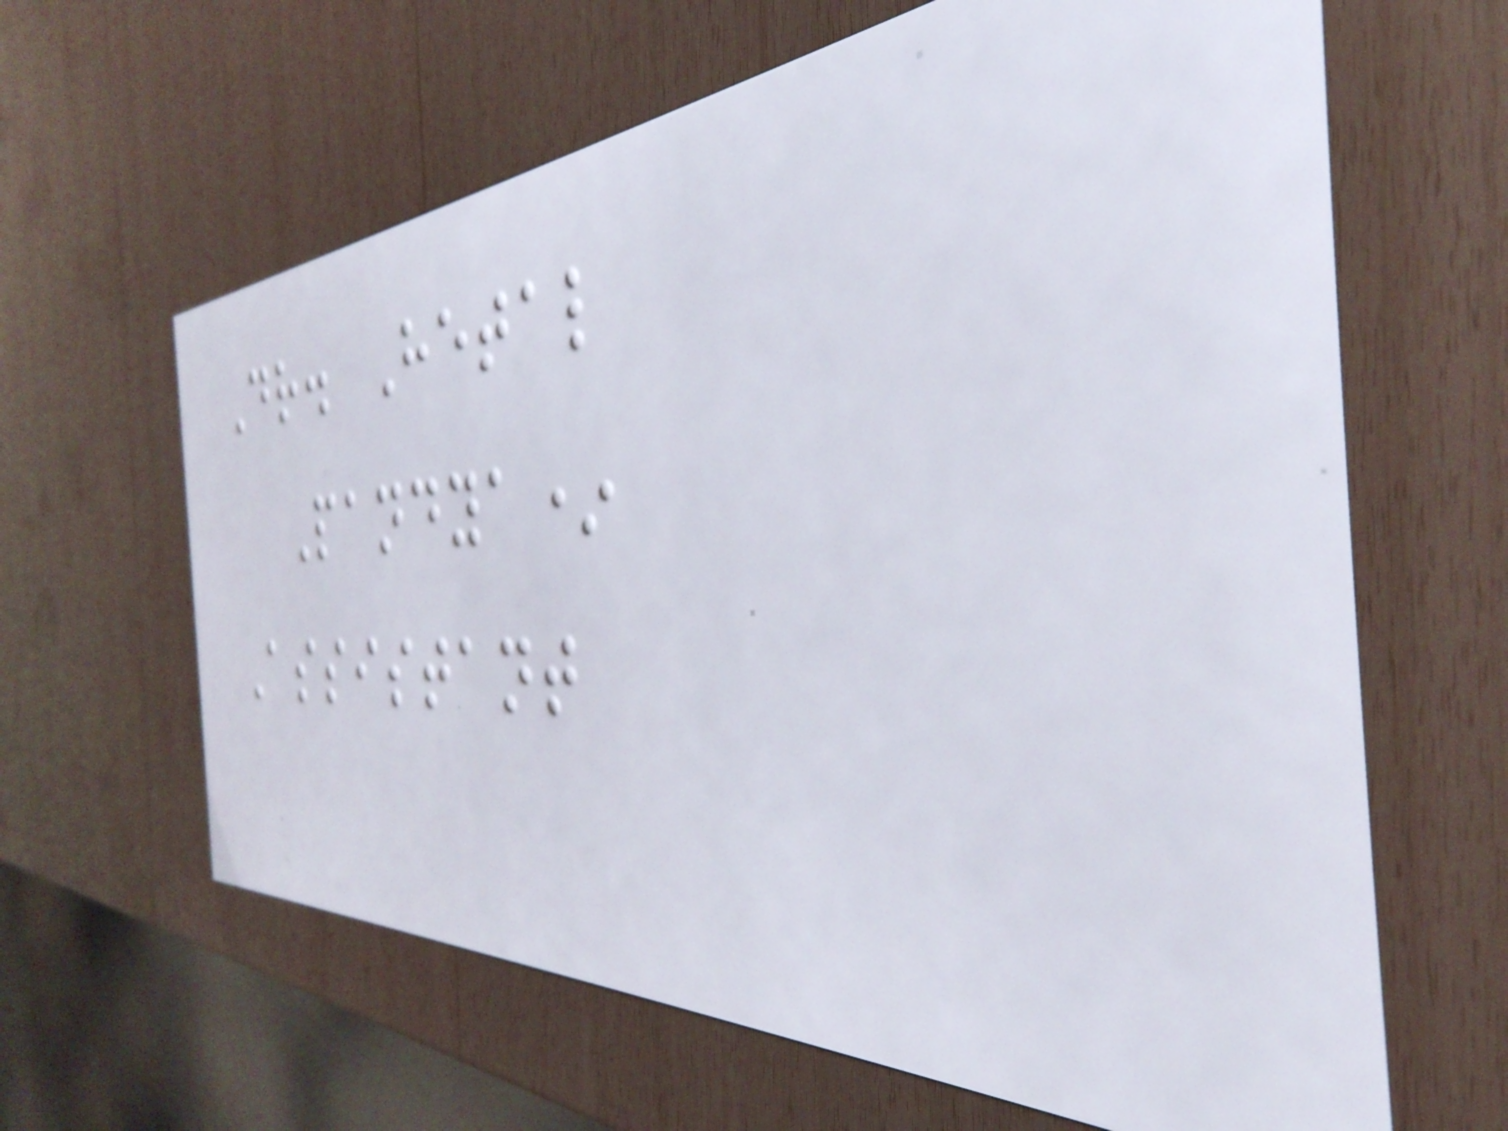Dr. Hetal
Pandya*
Assistant
